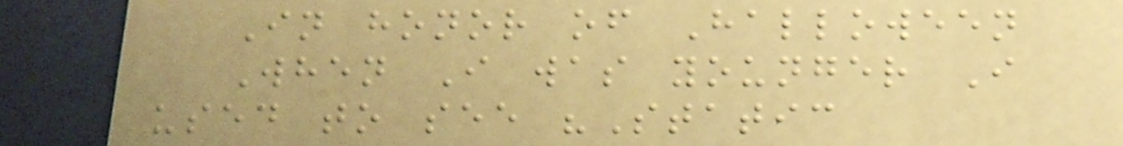In honor of Halloween
When I was younger I
used to see "Static
